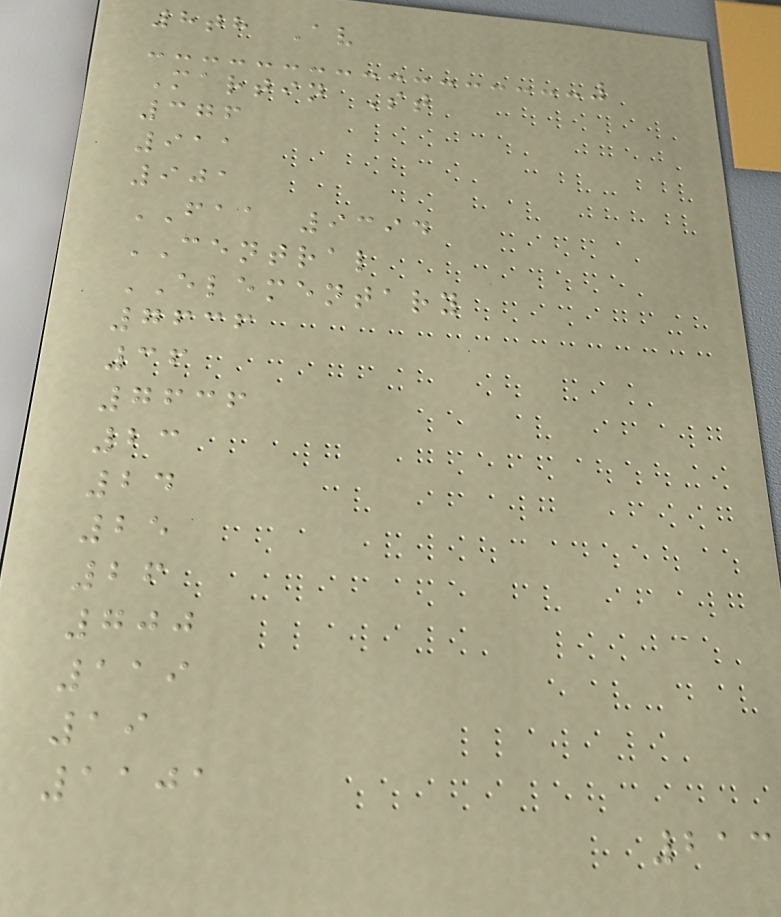8th Av
Martin St
376
911
901
FAA 9394
CENTRAL
ELEMENTARY
7636
36
7636
23
24
25
26
700
119
19
1101
213
